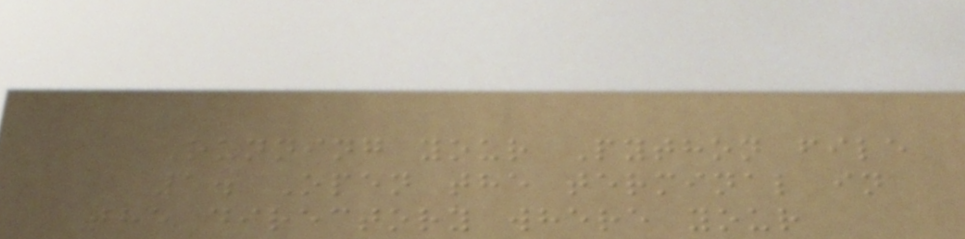Running your Python file
1. Open the terminal in
the directory where your
